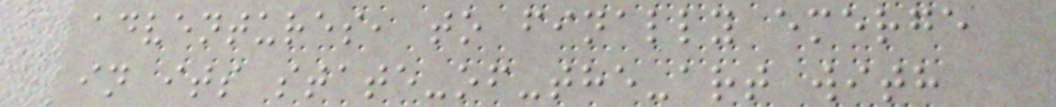adventures, to finally emerge
in its state-of-the-art with
